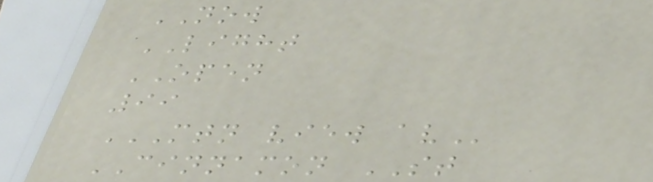NOW
LIGHT
OPEN
99
MTN VIEW AV
CINNAMON ST
